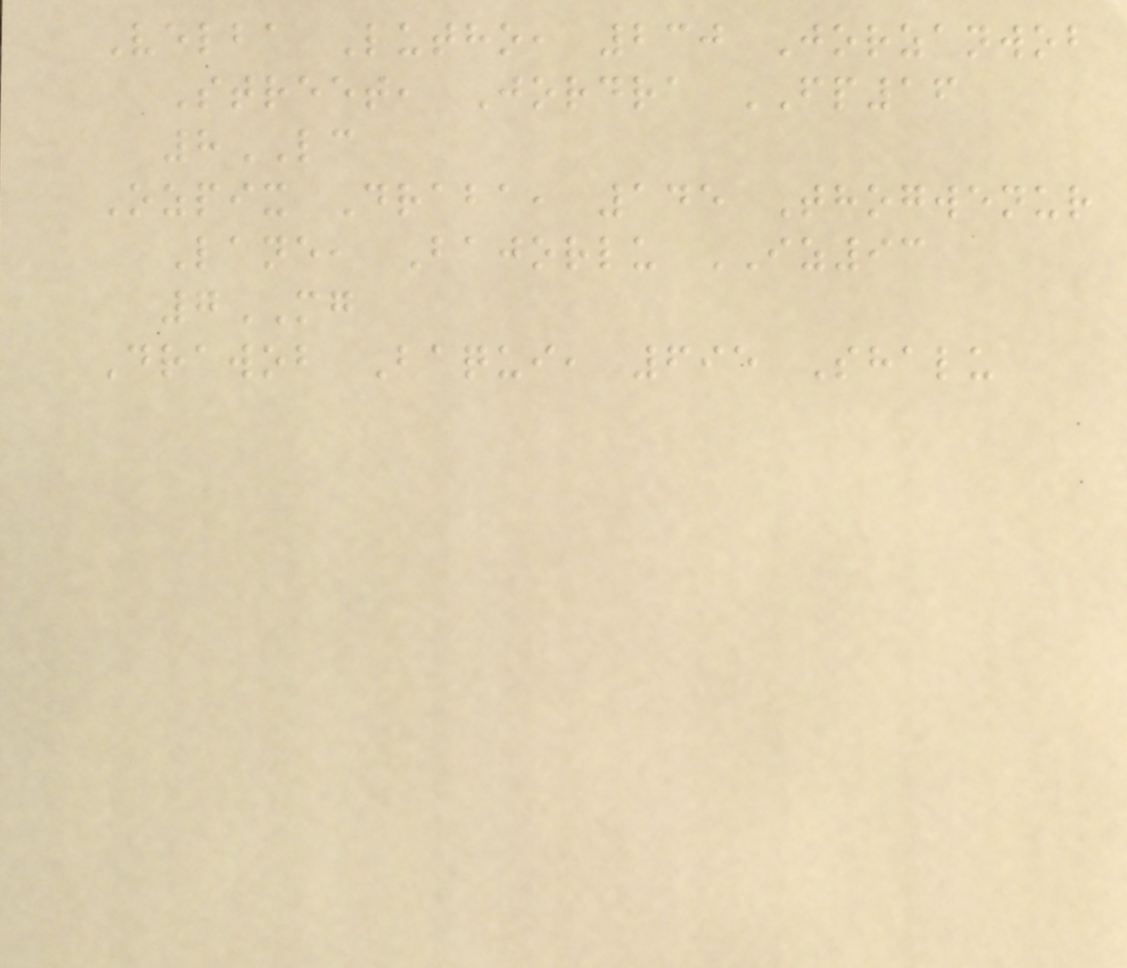Velba Lutho, 230 Jorzanwob
Street, Jordra FP16
8LC
Ozpix Draba, 145 Thogwenur
Lane, Bajorlu IZ93
7MG
Drawob Baqui, 695 Shalu
